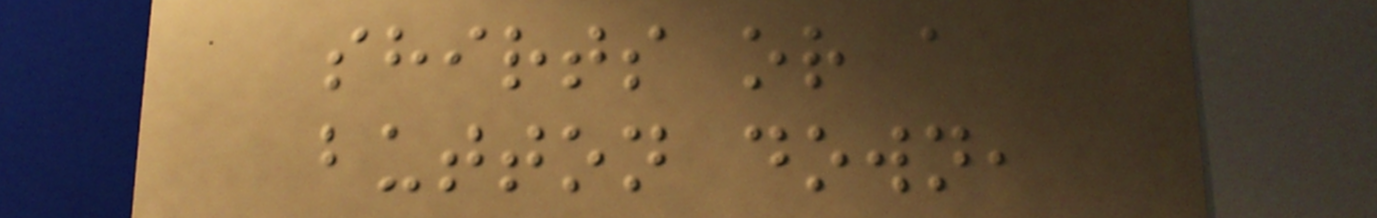shirts or a
button down,
